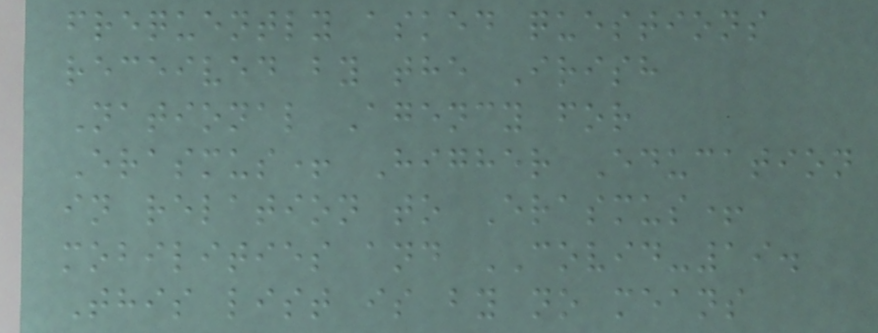frequently asked questions
received by the Irish
National Agency for
Erasmus+ Higher Education
in relation to Erasmus+
mobilities and COVID-19.
This list is by no means
